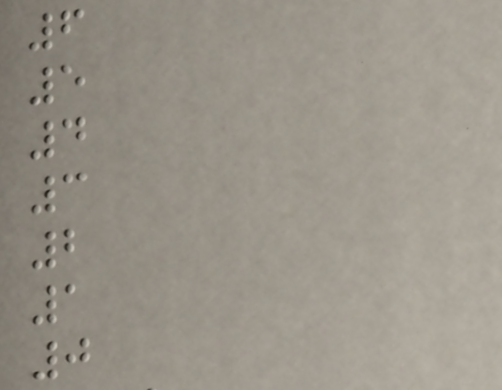6
5
4
3
2
1
0
